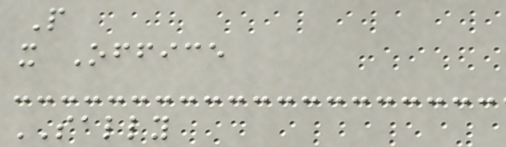P
x Office
SALLY
